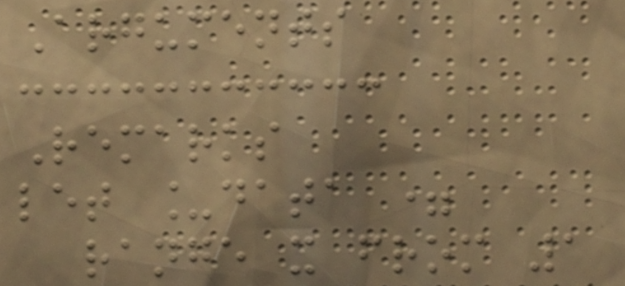Arguments
Remarks
let _data =
range x from 1
